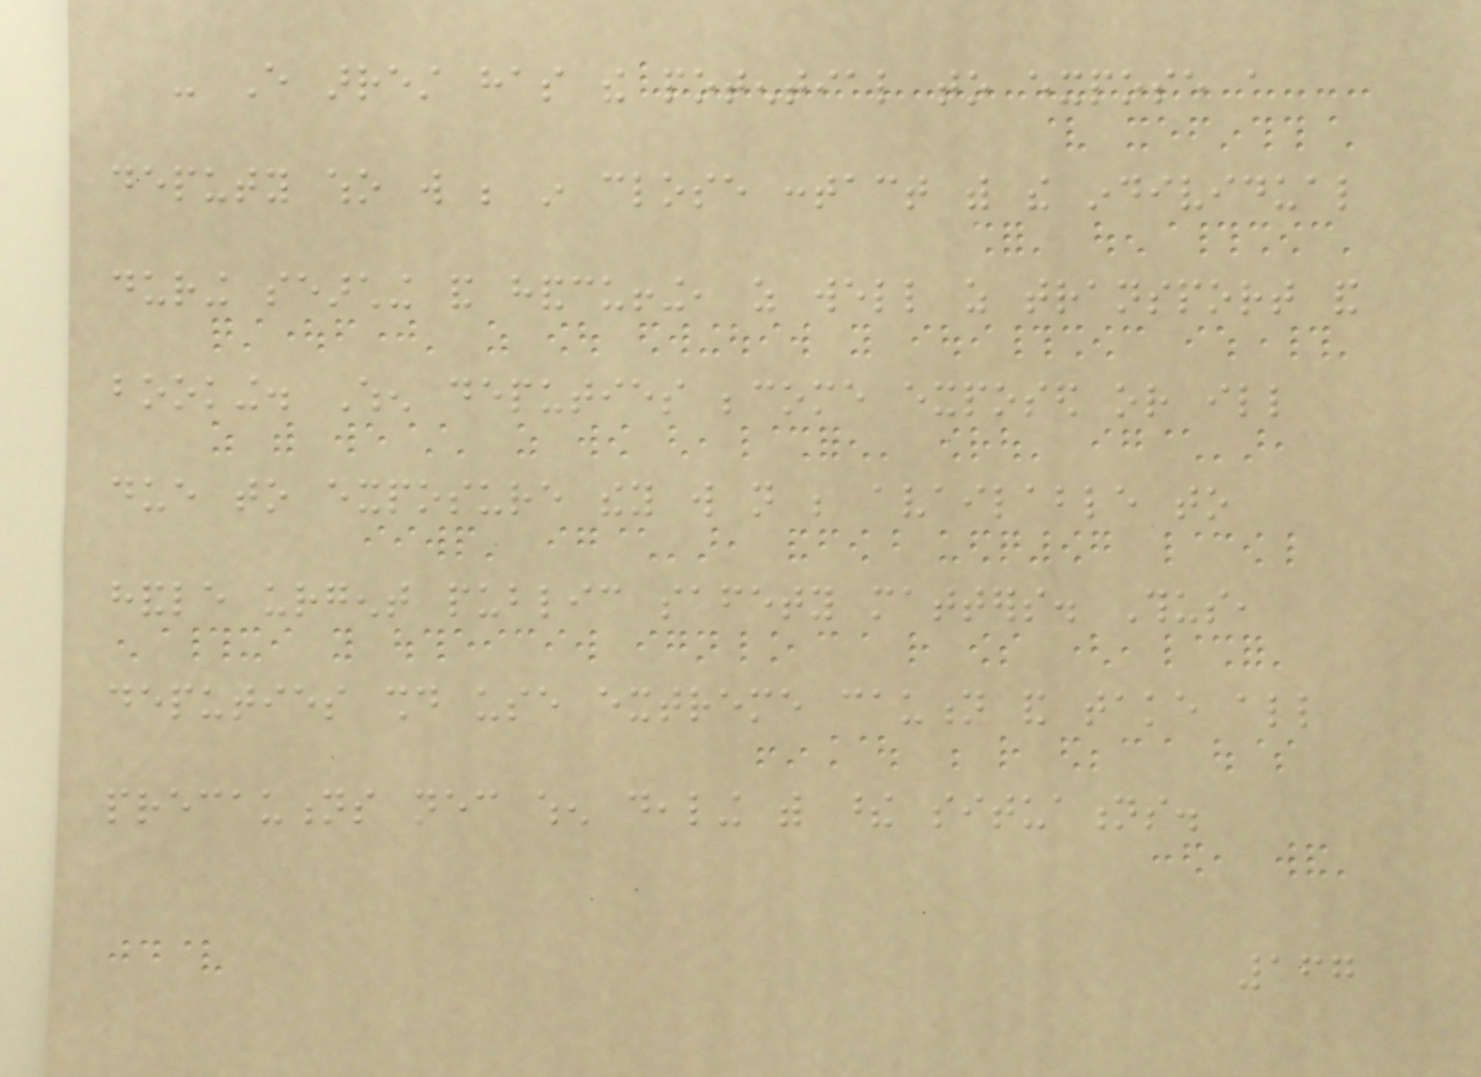- Every arrest has the potential to expose a
deputy who will be in close contact with the individual
during searching and handcuffing, as well as transport and
booking. When deputies become exposed or ill
due to exposure they will not be available to
handle urgent public safety matters. Thus,
deputies should use extreme caution and take all
precautions necessary when dealing with these situations.
167
